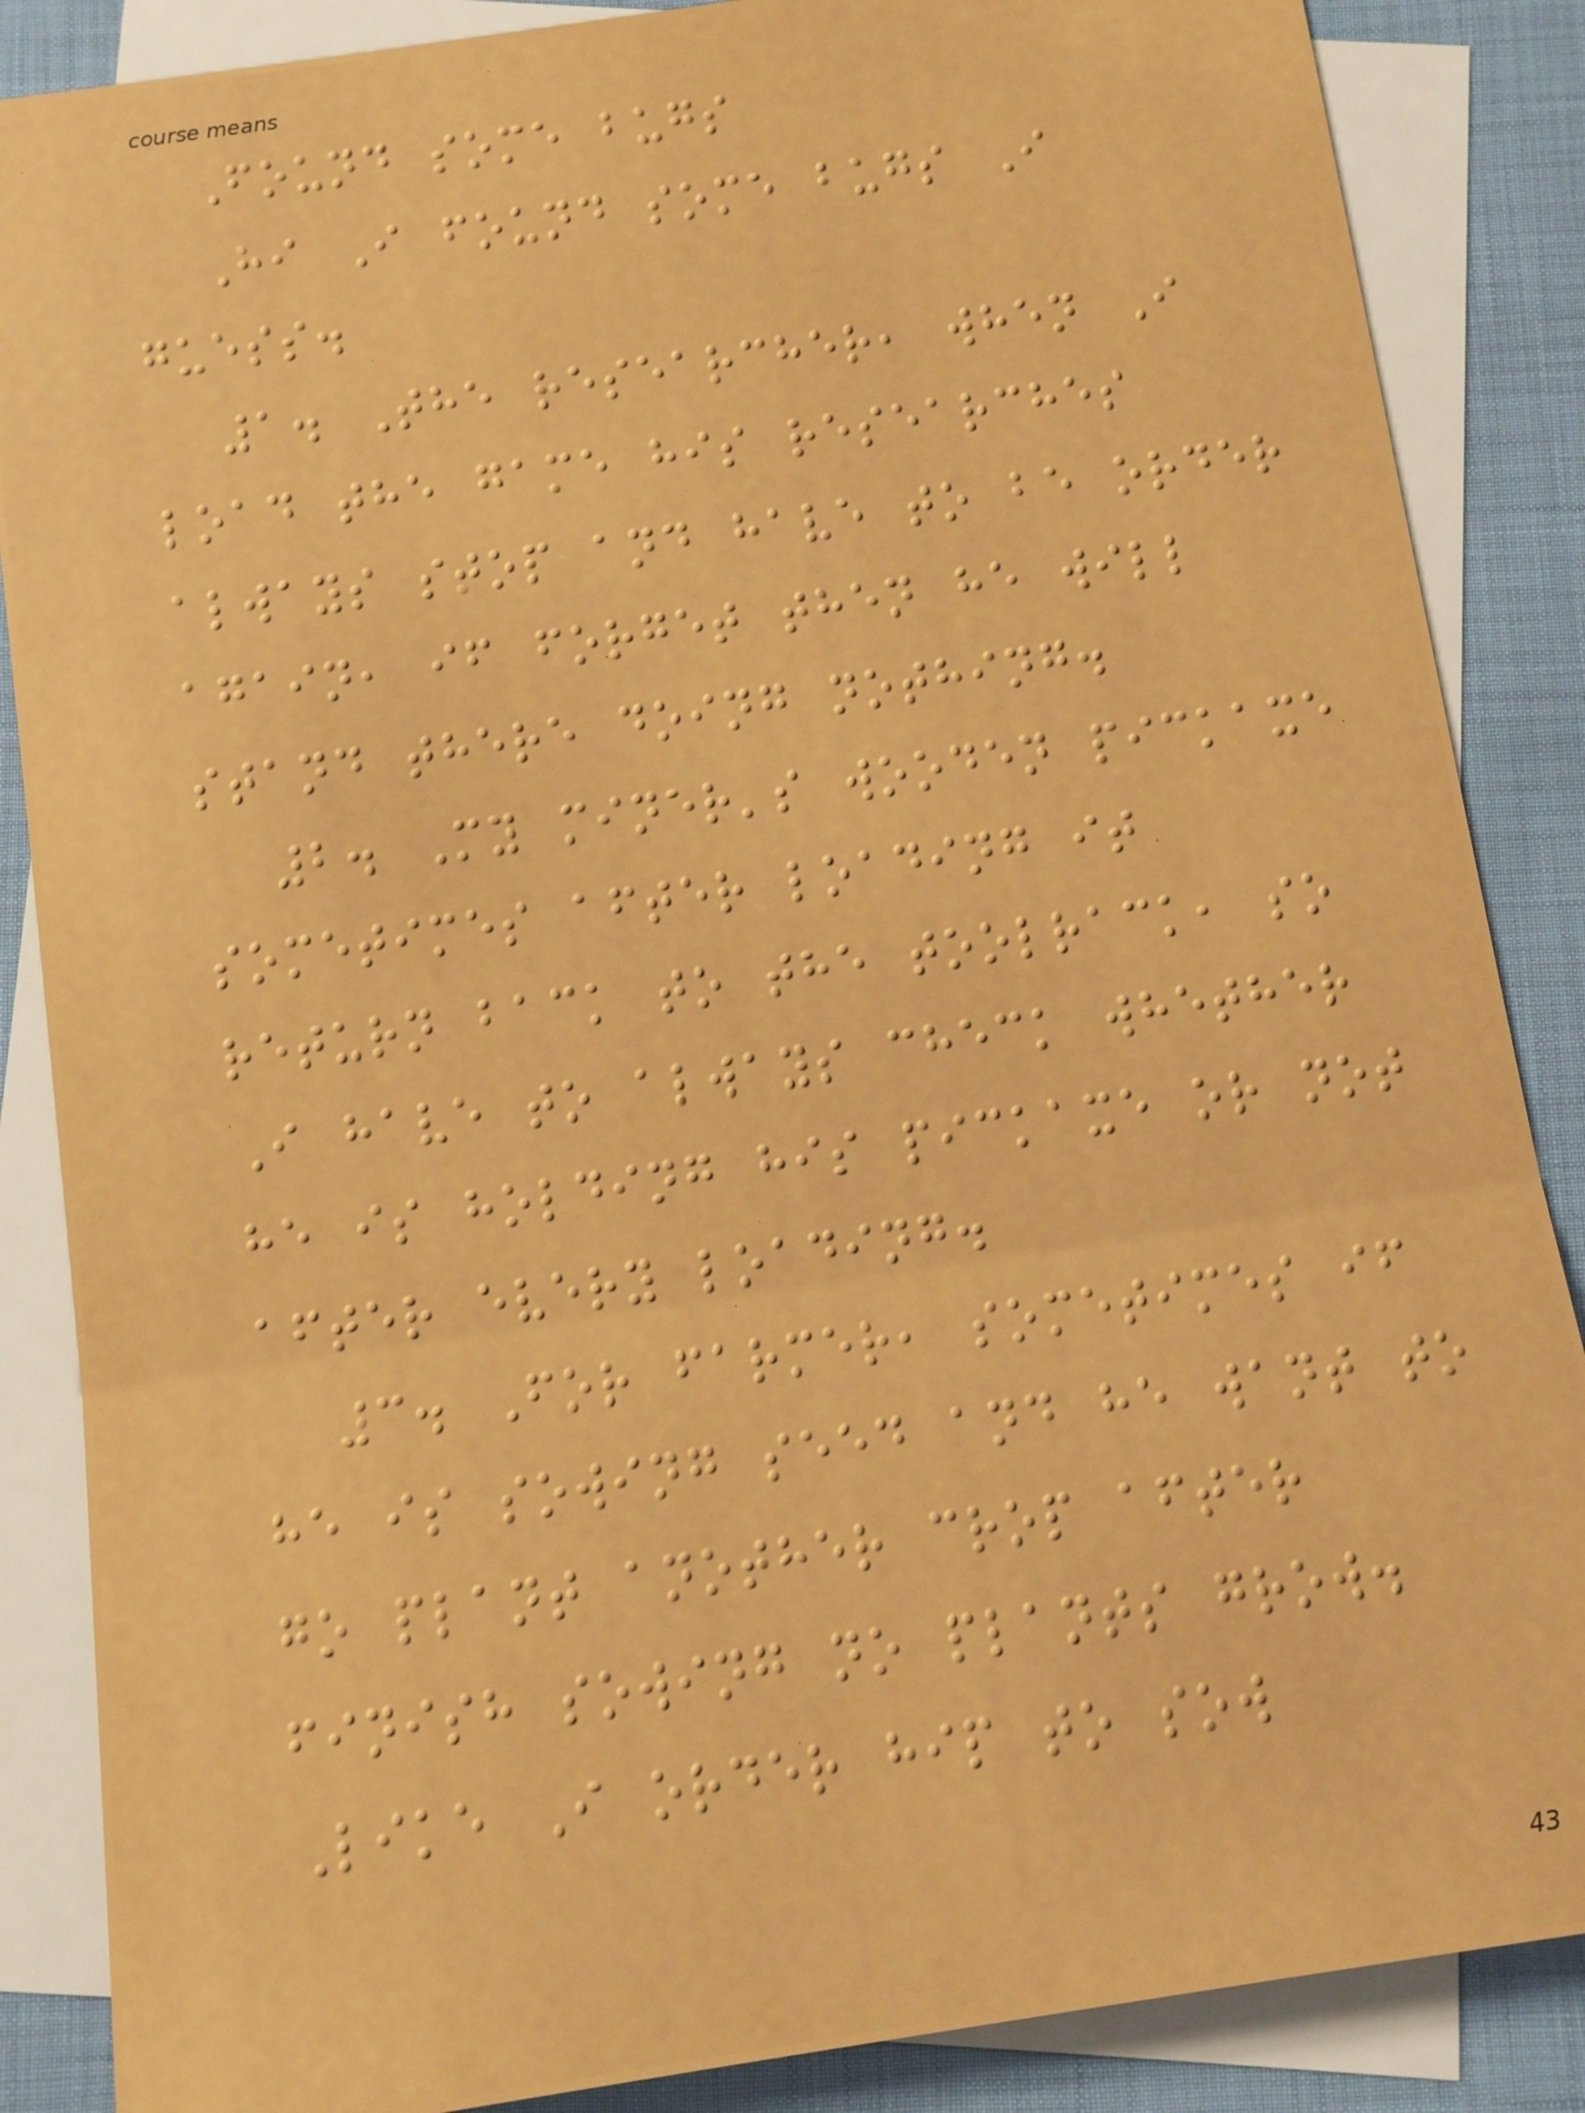Found some bugs
Hi I found some bugs I
guess.
1. The researcher, when I
load the game his researches
always stop and have to be order
again, if forget then he will
stand there doing nothing.
2. My miner's wooden pickaxe
sometimes after loading it
return back to the toolrack, so
I have to always check whether
he is holding his pickaxe or not
after every loading.
3. For farmer, sometimes if
he is sowing seed and he want to
go plant another crop after
finish sowing no plants grow.
Like I order hip to sow
